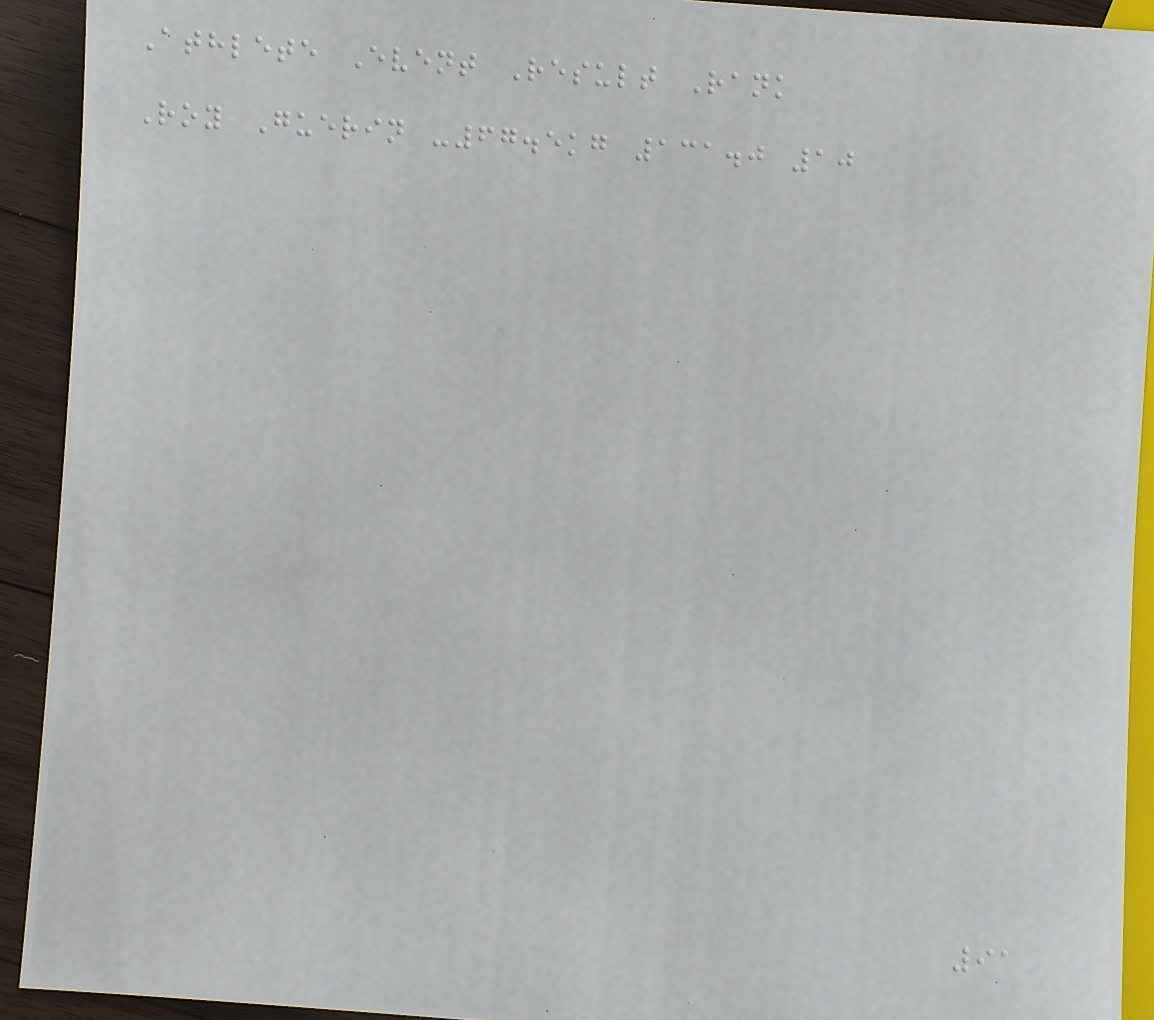Athlete Event Result Rank
Roy Guerin -67.5kg 131.0 10
91
